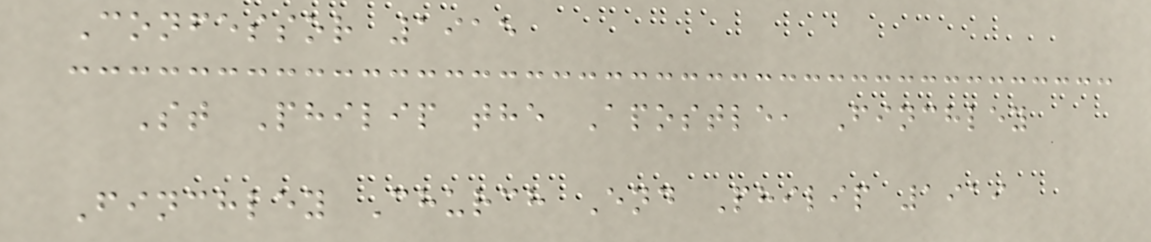Confessor 1915
St Philip the Apostle, Finchley
Finchley Church End Philip 1919
